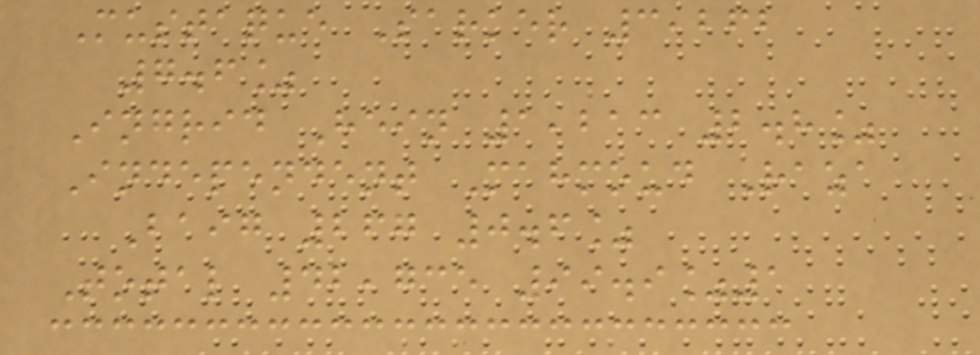Mustaque Sarker 3,262
7.6%
Ingrid Hein 1,213 2.8%
Independent Mahmoud Raza
Baig 267 0.6%
Total 42,735 99.9%1
